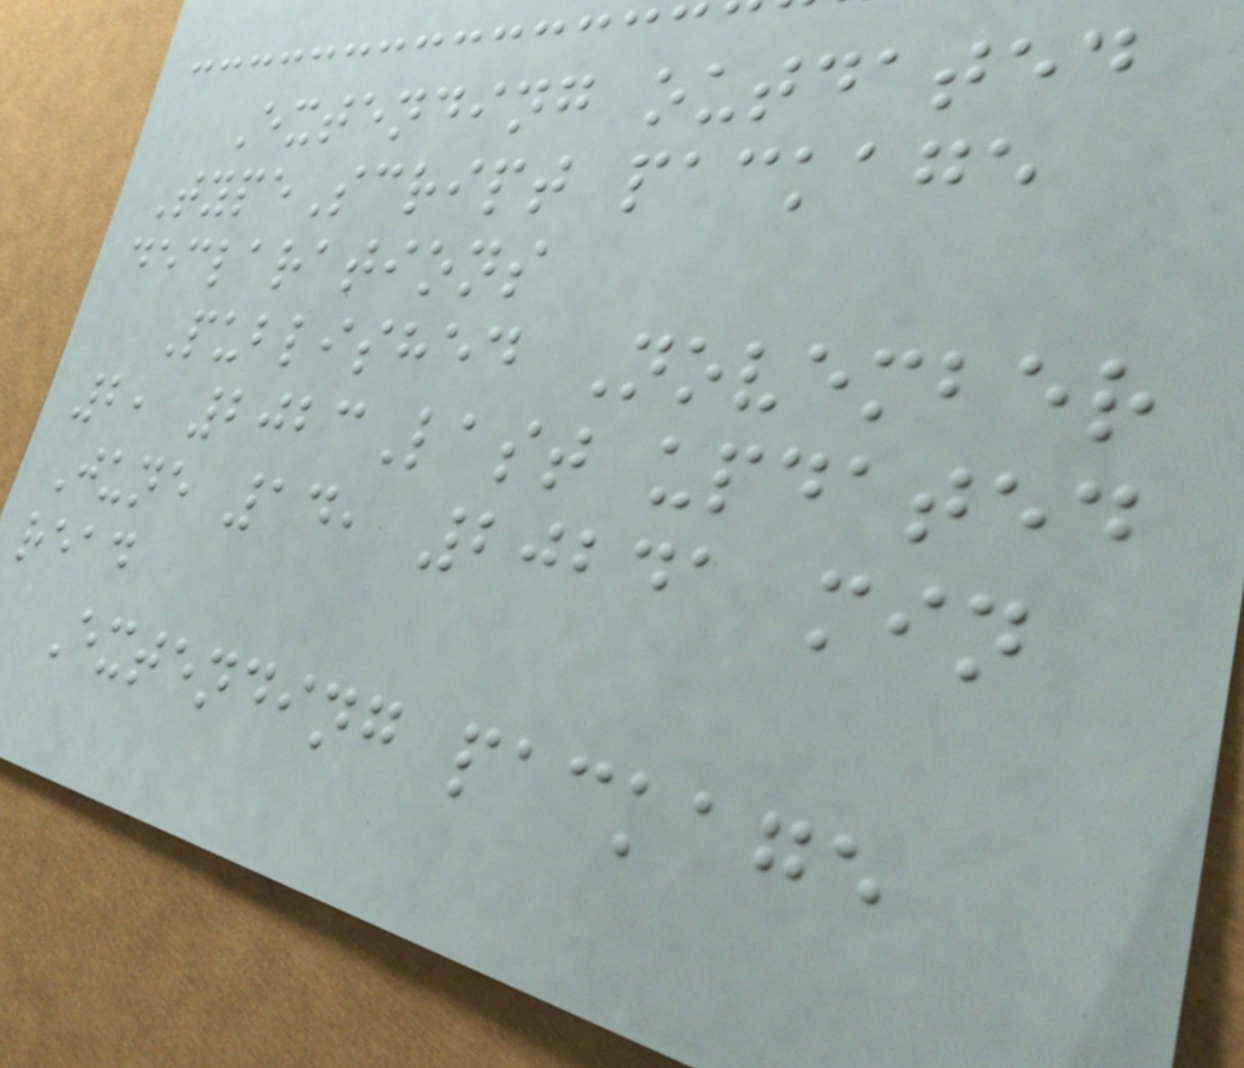Extending outdated
TypeScript package
declarations
Published November
2, 2023Last updated
June 14, 20241 min
read
Extending package
